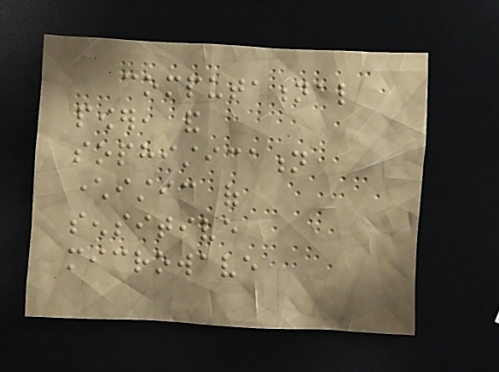computational
power, and
sophistication
characteristic of
sensitive
microwave
